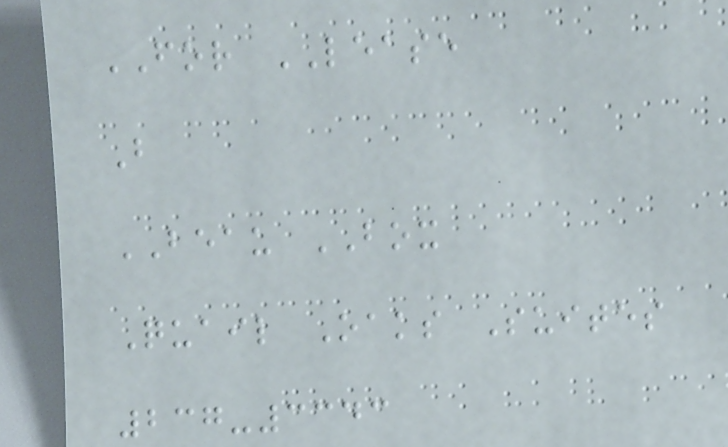FOR LEASE
B
BEAU BOX
Quail Oaks Suites
237-3343
